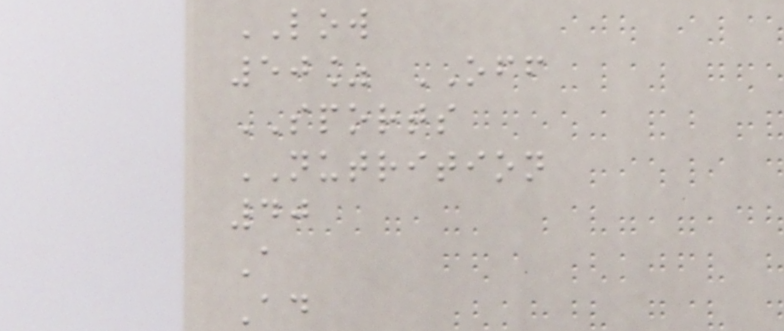LOW
50% OFF
SPORTS
NUTRITION
40
A
Ad
